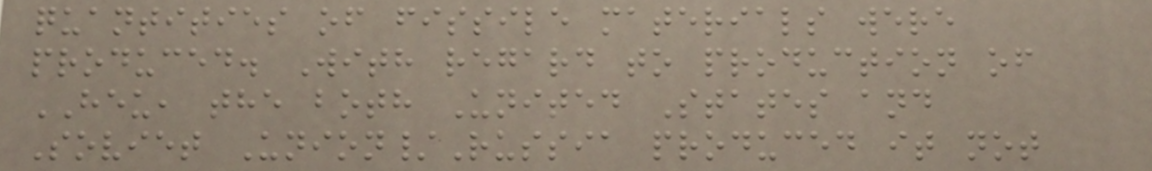quantities of fissile materials were
produced. With regard to production of
HEU, the both United States and
Soviet Union/Russia produced it not
